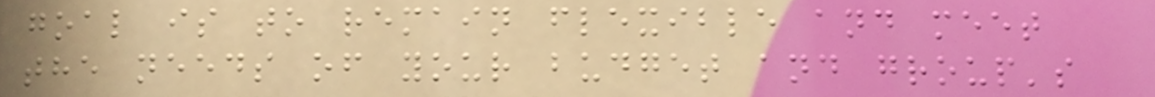goal is to remain flexible and meet
the needs of your budget and group's
